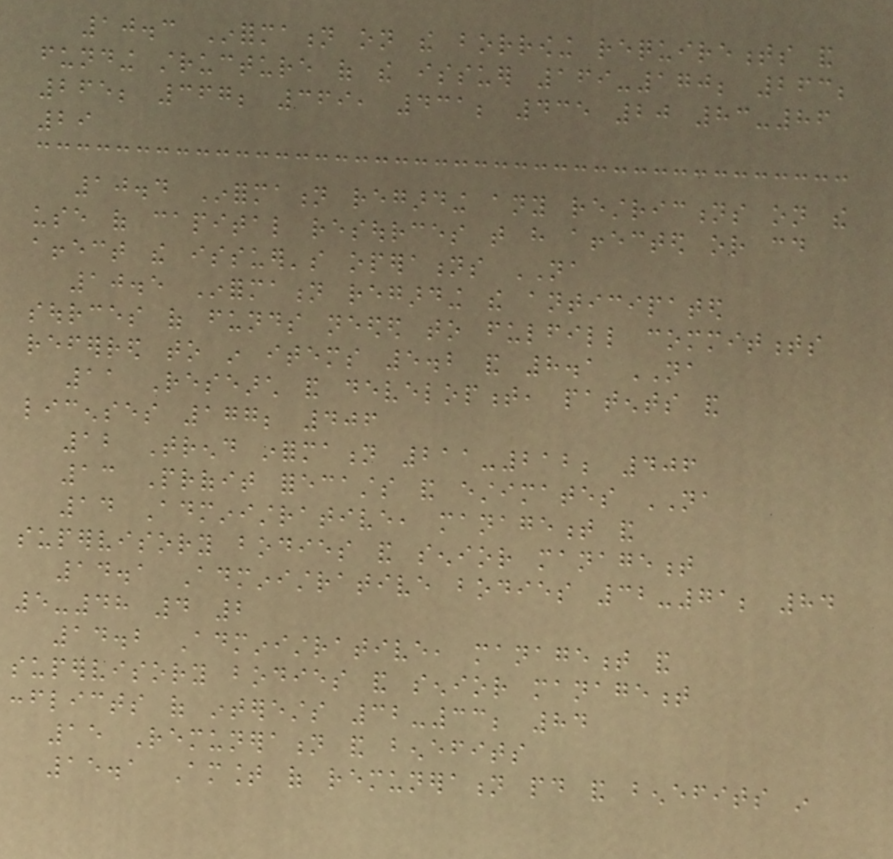10.3 Information on the borrowing requirements and
funding structure of the issuer 169-170; 263;
265; 367; 369, 431; 435 20 83-86
29
10.4 Information regarding any restrictions on the
use of capital resources that have affected or could
affect the issuer's operations NA
10.5 Information regarding the anticipated
sources of funds needed to fulfill commitments
referred to in items 5.2 and 8.1 NA
11 Research and development, patents and
licenses 177; 406
12 Trend information 211-212; 406
13 Profit forecasts and estimates NA
14 Administrative, management and
supervisory bodies and senior management
14.1 Administrative bodies 32-71; 84
5-48 4 2
14.2 Administrative, management and
supervisory bodies and senior management
conflicts of interests 32-33; 84
15 Remuneration and benefits
15.1 Amount of remuneration paid and benefits in
